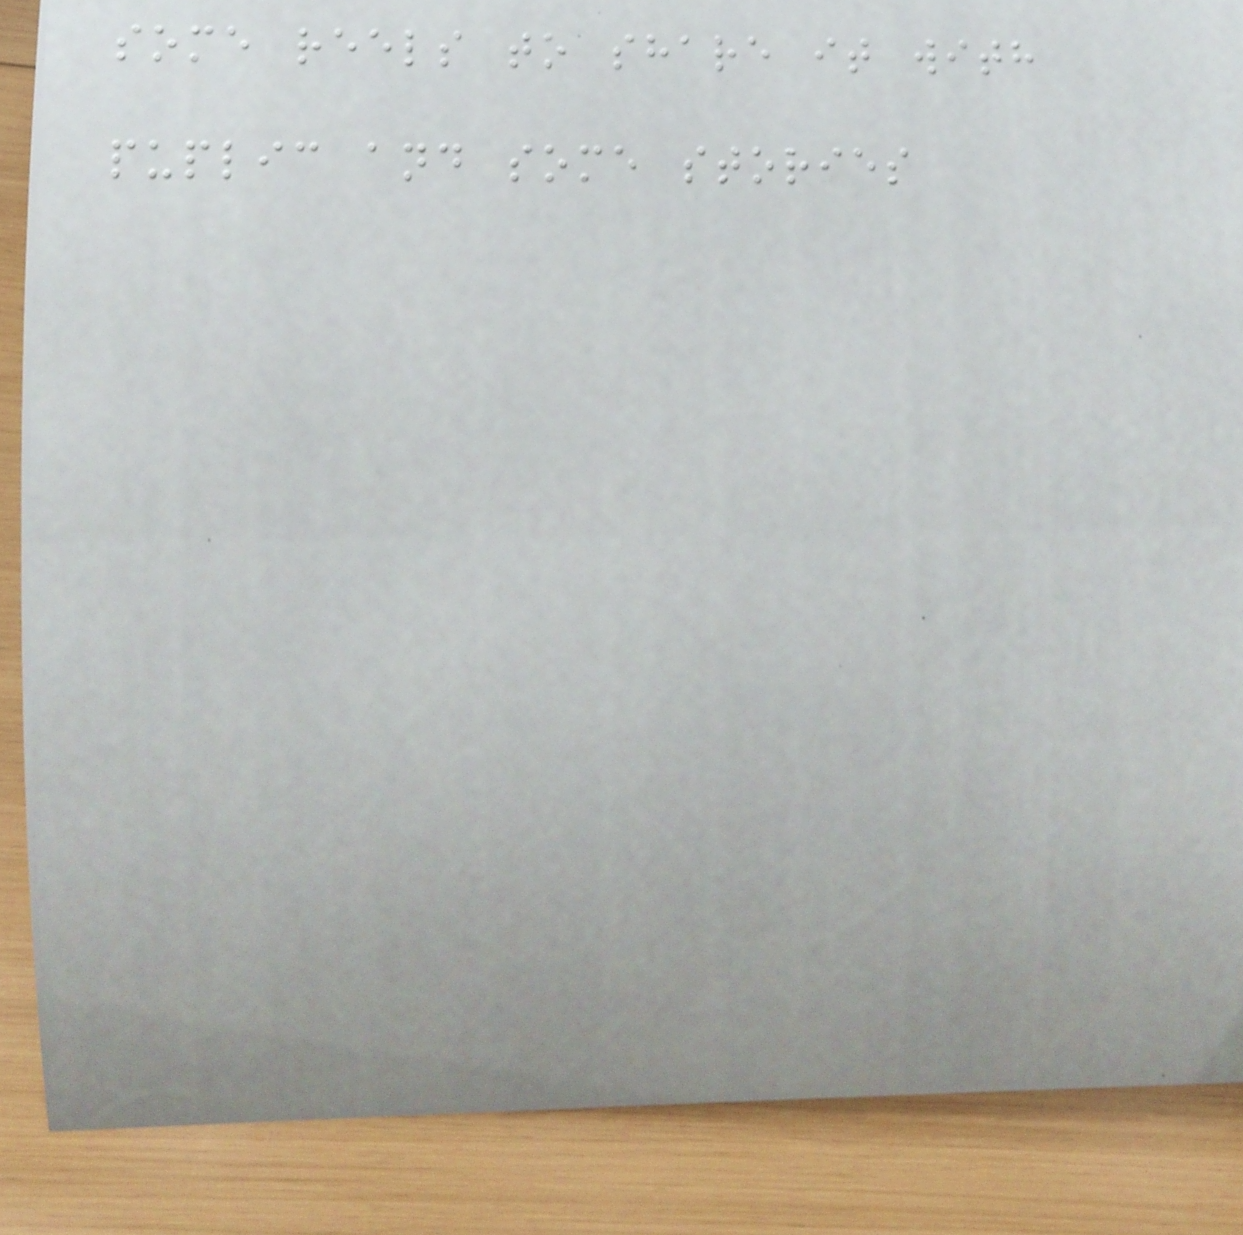some reels to share it with
puplic and some stories
